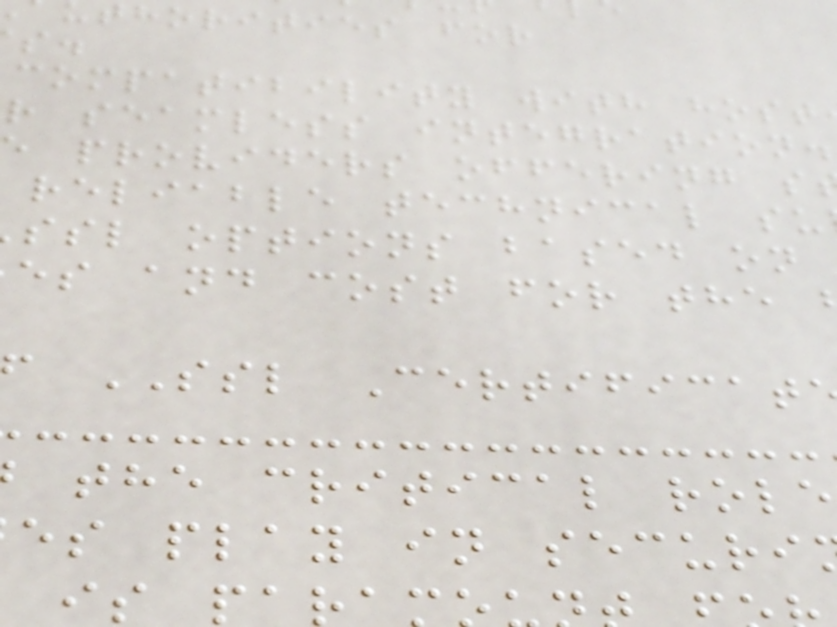thorities for
compatibility with host
r seamless integration.
providers offering s
reliable technical su
ssl options based on
es and cost for the
SSL Certificat
the critical role
es play in securi
